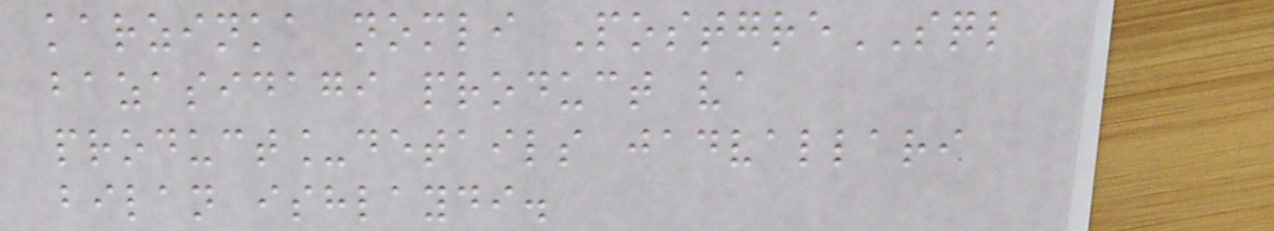karzinka nomli PostgreSQL
bazasidagi product va
product_details jadvallari
bilan ishlaydi.
